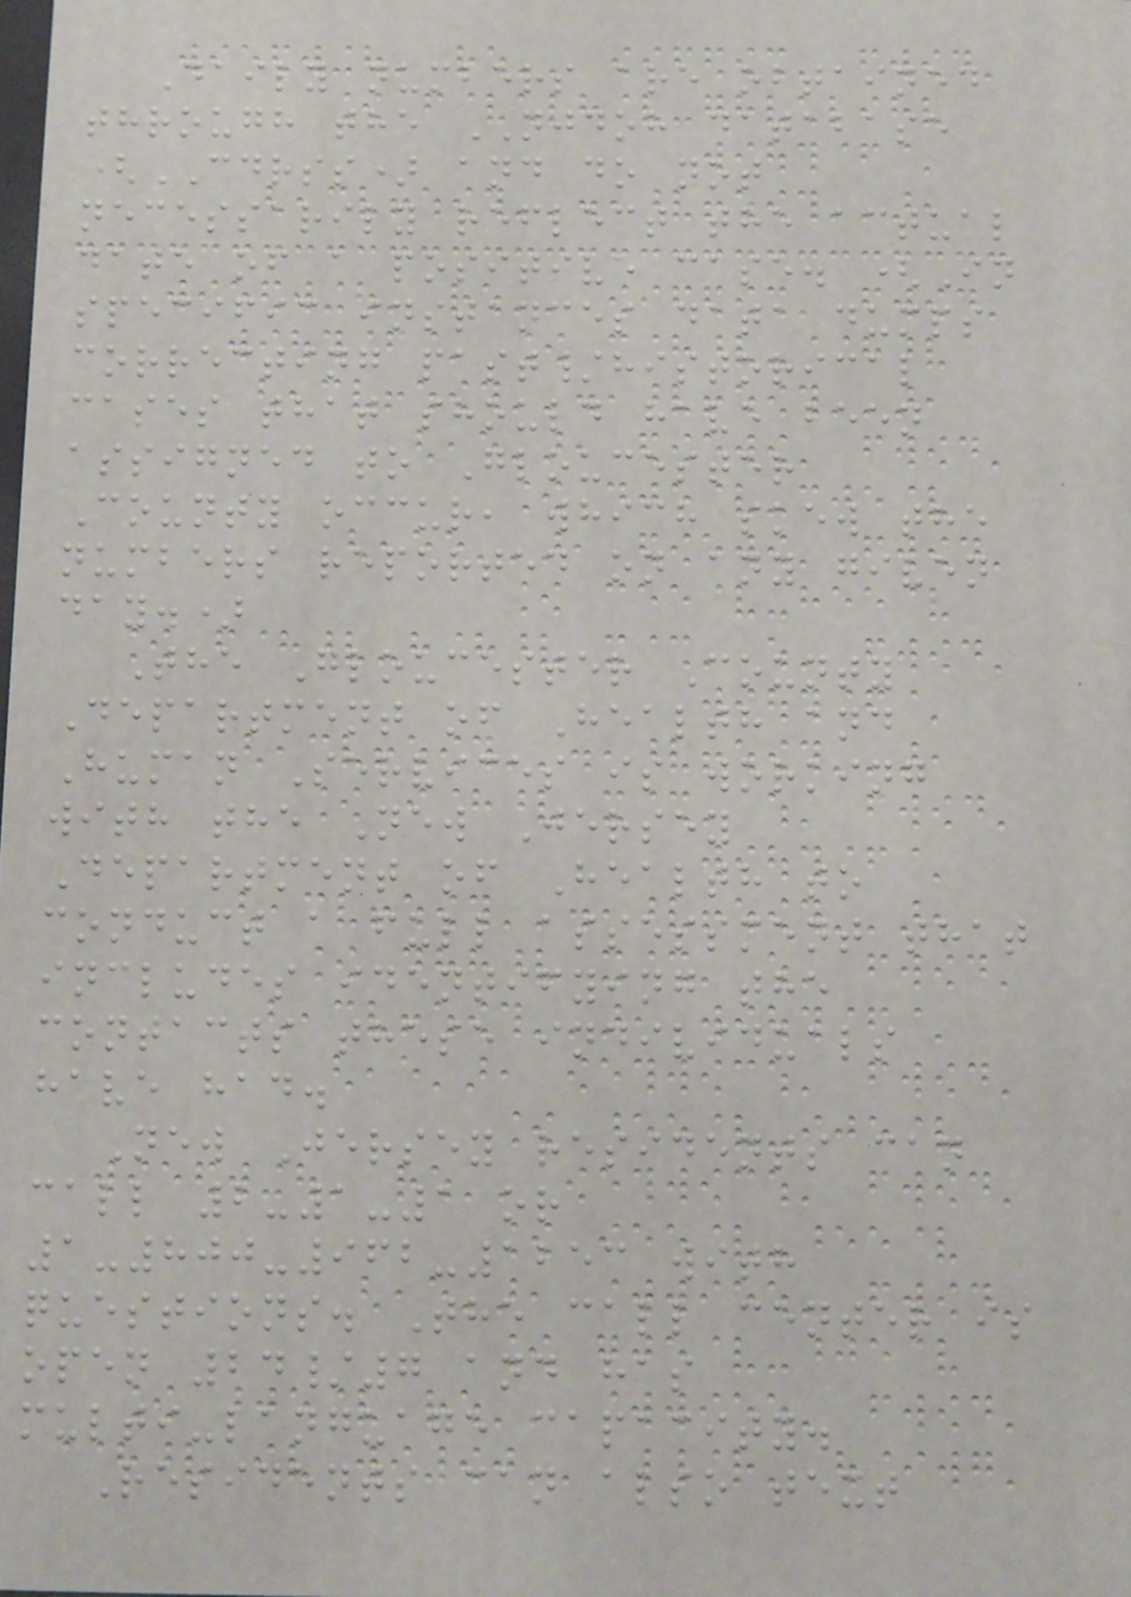Daily numbers are obtained
through the NJDOH database
(CDRSS) and do not
necessarily reflect the actual
date of a positive case. (In
specific instances data dumps
correcting past/historical
cases that should have been
assigned to Gloucester
County occur, which skew the
numbers reported on any given
day.)
The Gloucester County
Department of Health and
Human Services is working
with the New Jersey
Department of Health to
conduct a full assessment that
includes identifying the
contacts these individuals
have had.
New Jersey residents can
call 2-1-1 or
1-800-962-1253 with
questions. The call center is
open 24/7 and has
multi-language capacity.
Residents can also text
